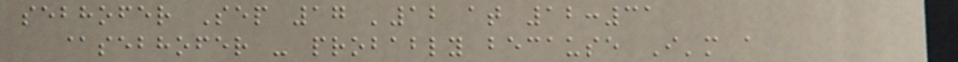sebhofer Sep 17 '12 at 12:31
@sebhofer - probably because I'm a
